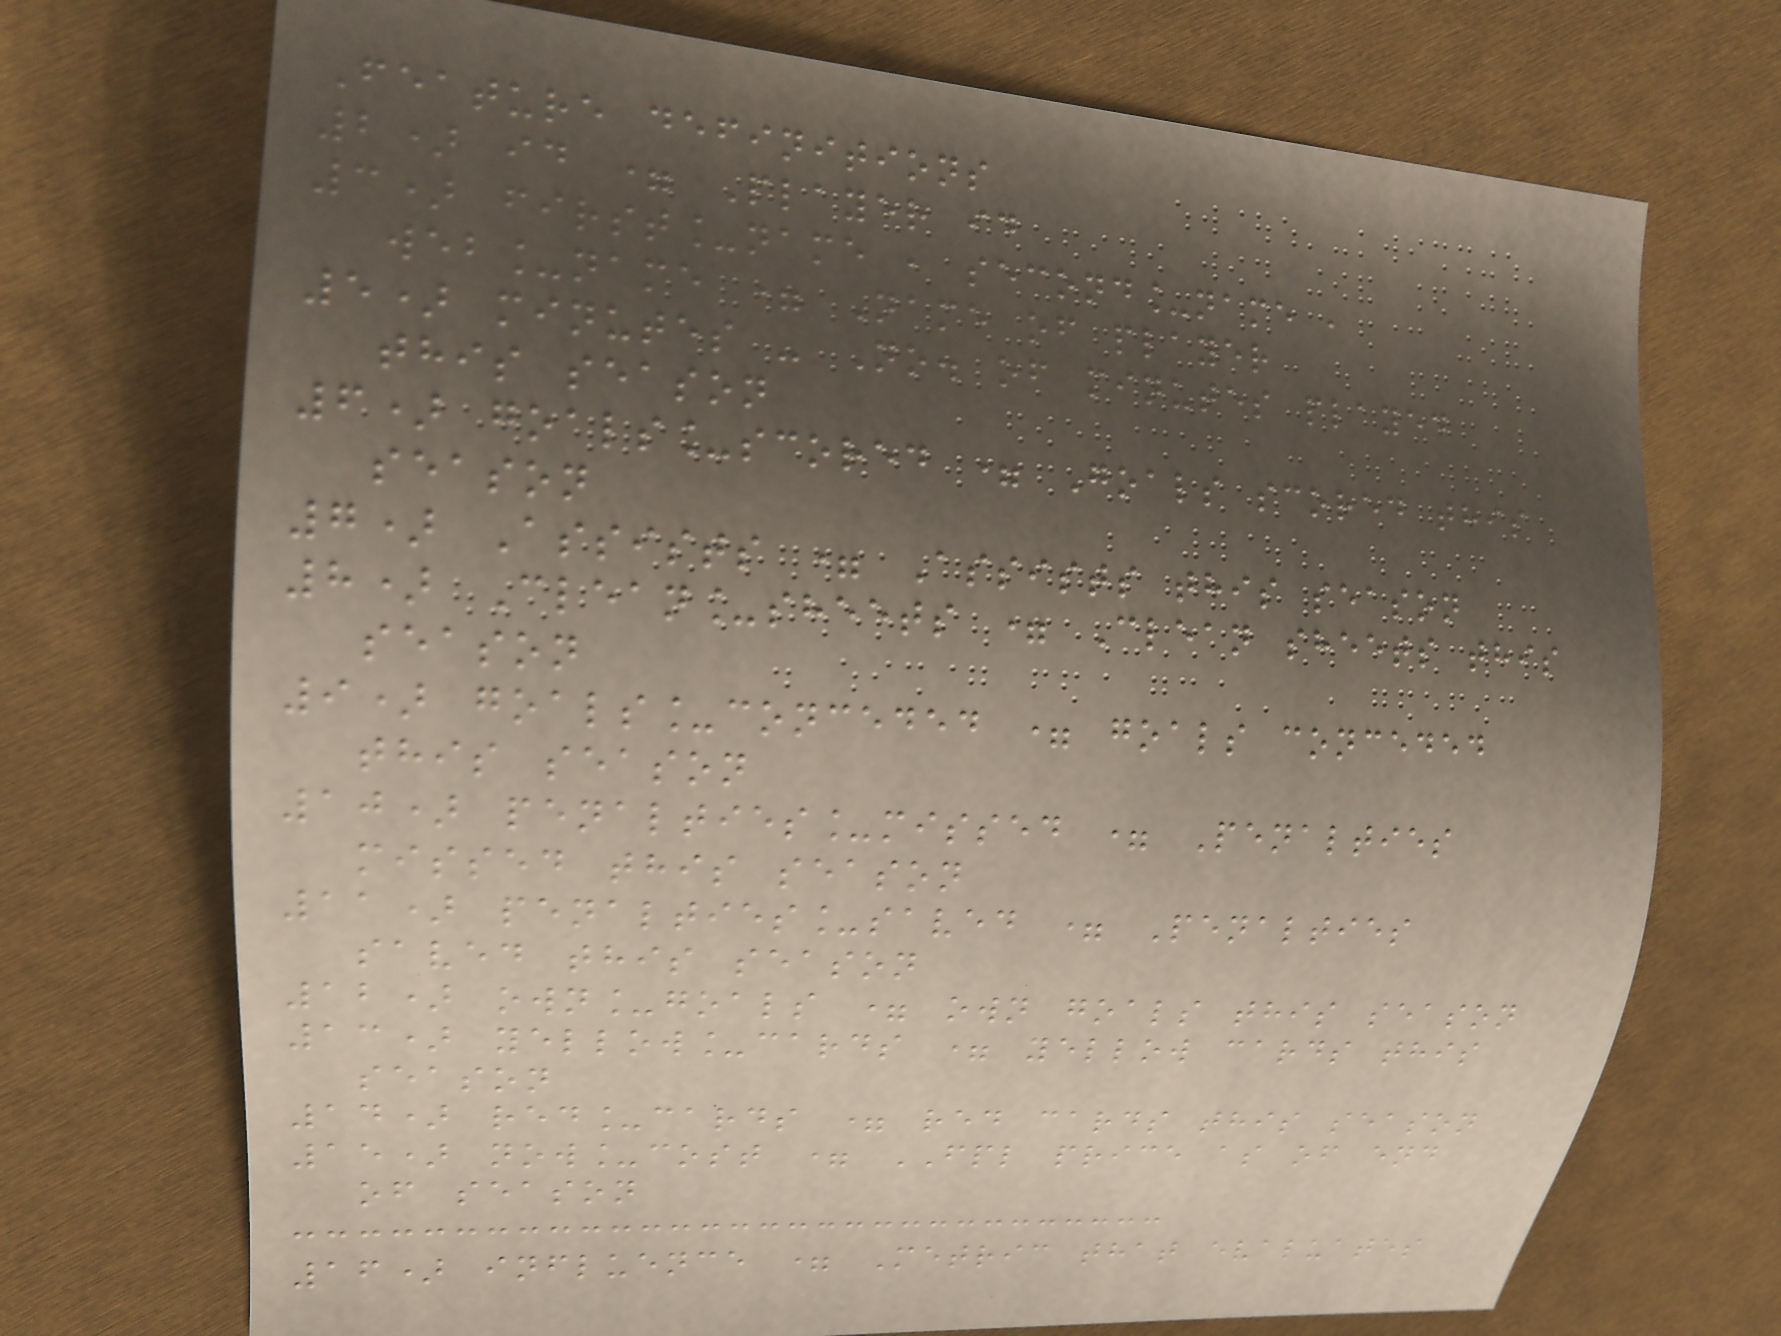Feature definitions
2) id = Player id
3) first_name , second_name ,
web_name = Name of player
5) minutes - No. of minutes played
this season
6) goals_scored = Goals scored this
season
7) Assists = Assists this season
8) Clean_sheets = Clean sheets this
season
9) goals_conceded = goals conceded
this season
10) penalties_missed = Penalties
missed this season
11) penalties_saved = Penalties
saved this season
12) own_goals = own goals this season
13) yellow_cards = yellow cards this
season
14) red_cards = red cards this season
15) now_cost = FPL price as of end
of season
16) influence = Metric that evaluates
